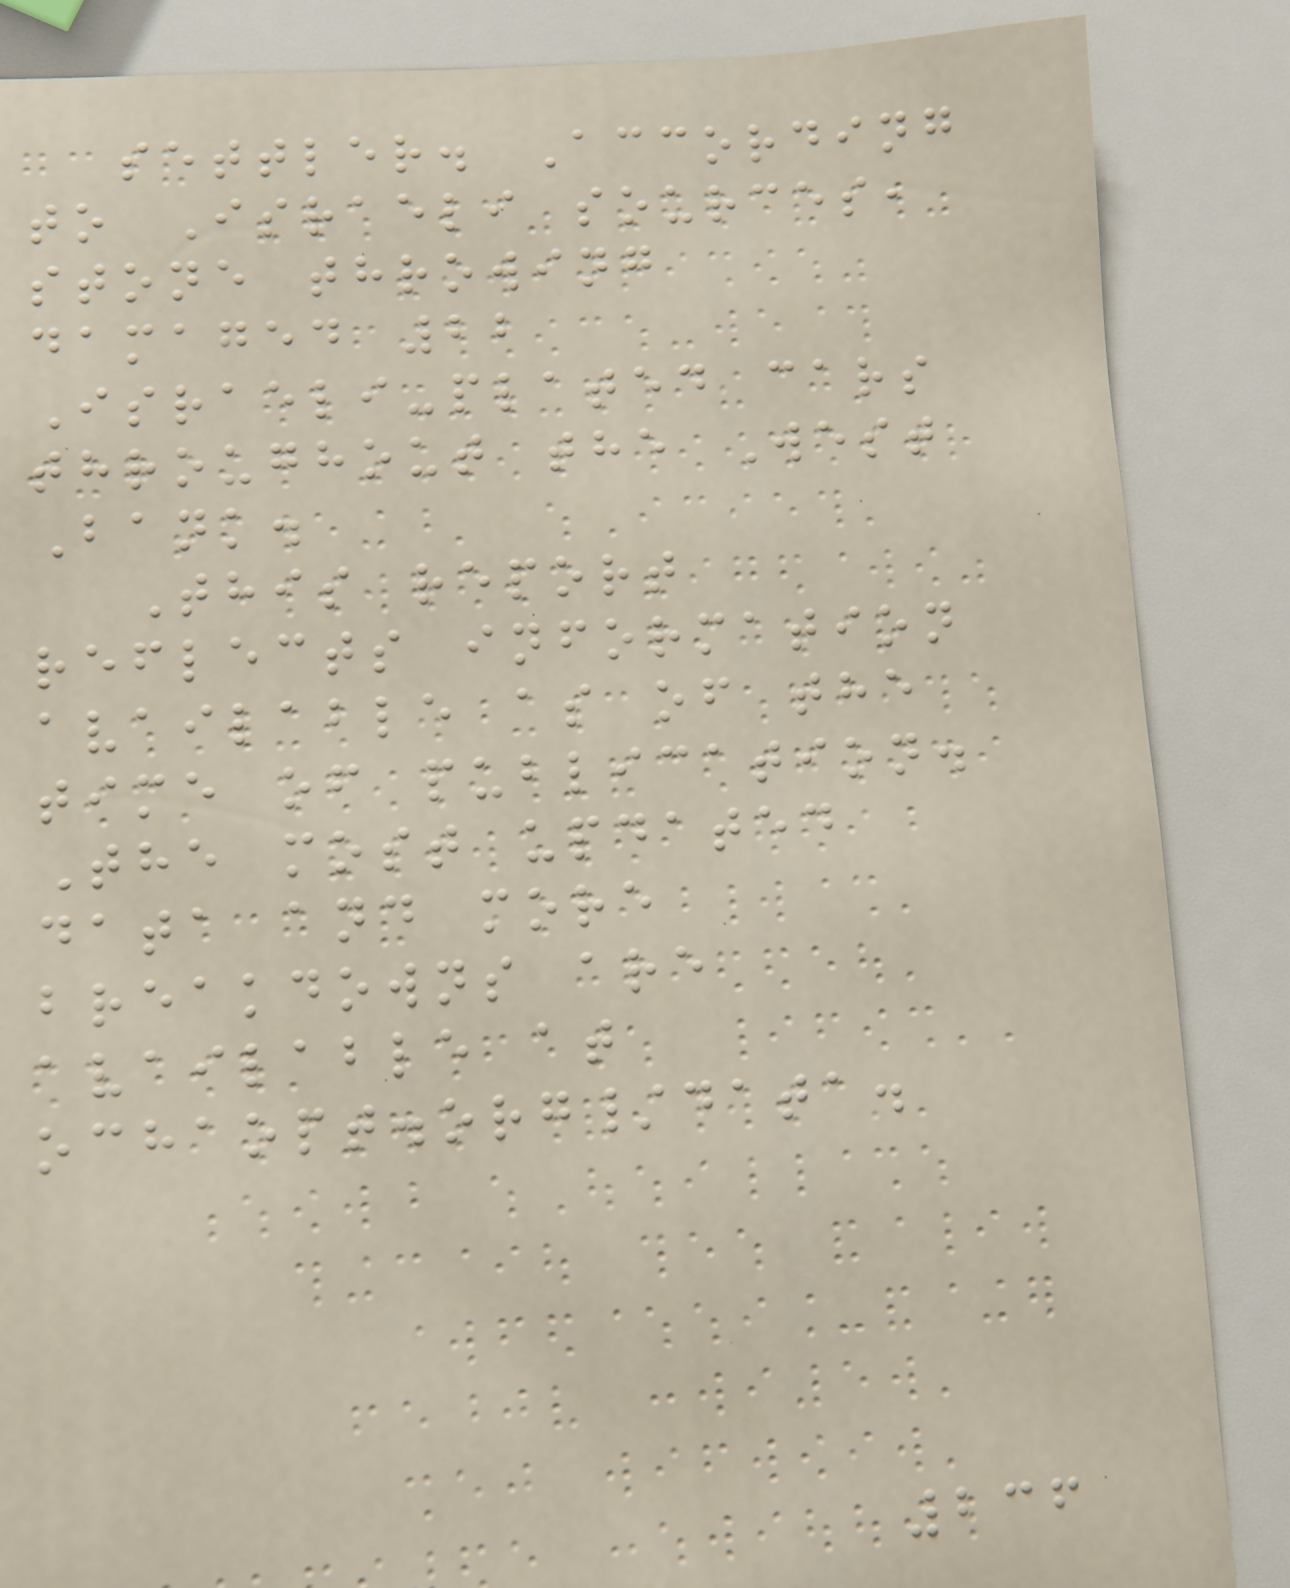settler. According
to Israeli sources,
stone throwing
damaged 22
Israeli-plated cars
throughout the West
Bank.
This report
reflects information
available as of the
time of publication.
The most updated
data and more
breakdowns are
available at
ochaopt.org/data.
236
